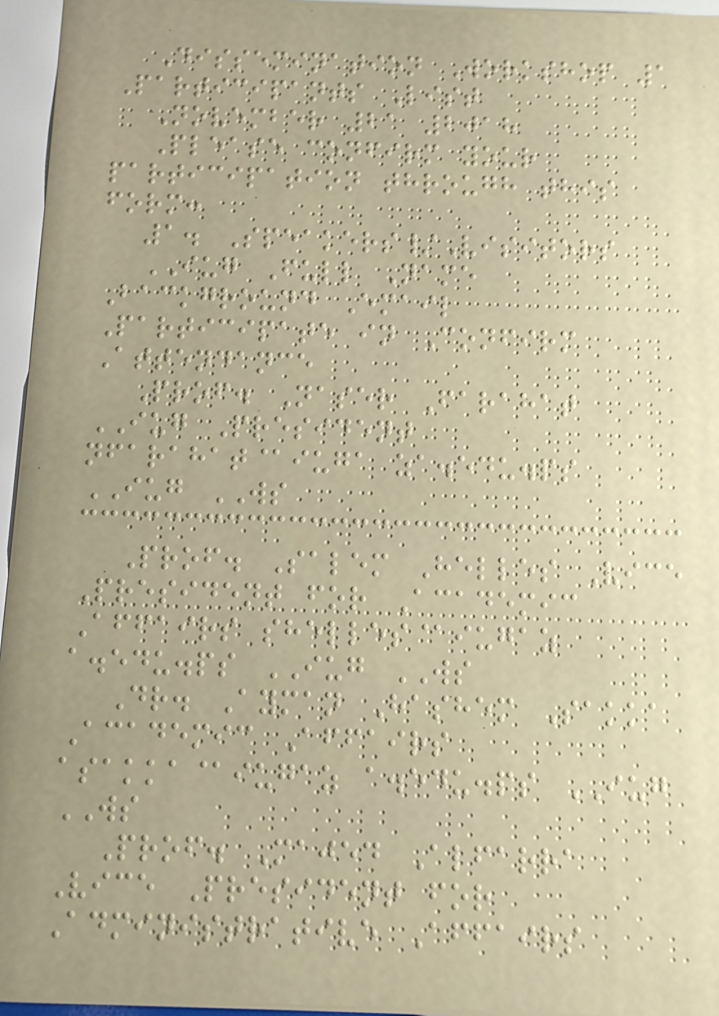Dissemination Workshop 1
Participants List
November 21 2018
Please confirm your
participation through this
form:
1. Speakers/Visitors
IUG Full Name
Background Email
Participate in Confirm
Attendance
Prof. Naser Farahat
IUG President
nfarahat@iuga za.edu.ps
IUG WS
Prof. Salem Helles Vice
President for Academic
Affairs shelles@iugaz
a.edu.ps IUG WS
Dr. Ayman Hashem Sakka
Academic Affairs
asakka@iugaz a.edu.ps IUG
WS
Prof. Majed Alfarra
Vice President for
Administrative Affairs
